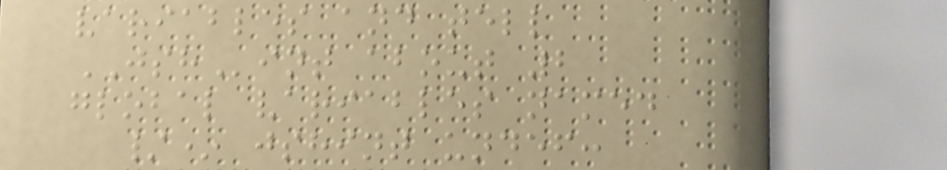variables and tell
JSHint about 2
global variables named
/* jshint undef:
